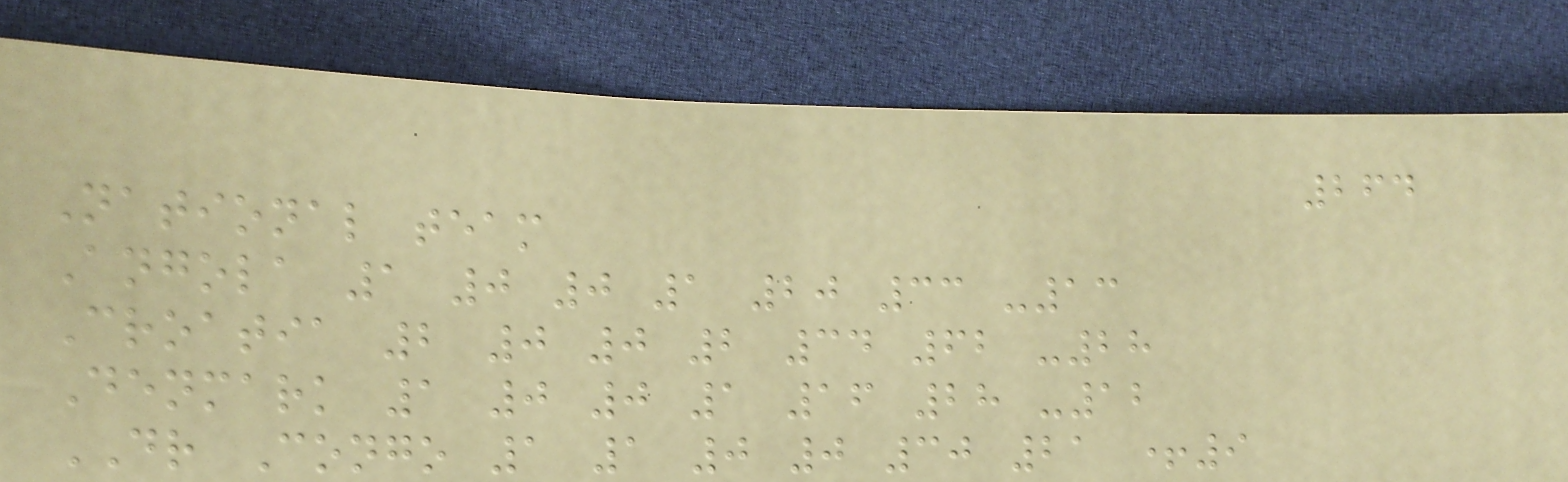264
National team
Angola 1 0 0 1 20 33 -13
Croatia 2 0 0 2 34 62 -28
Denmark 1 0 0 1 16 28 -12
DR Congo 1 1 0 0 30 21 +9
